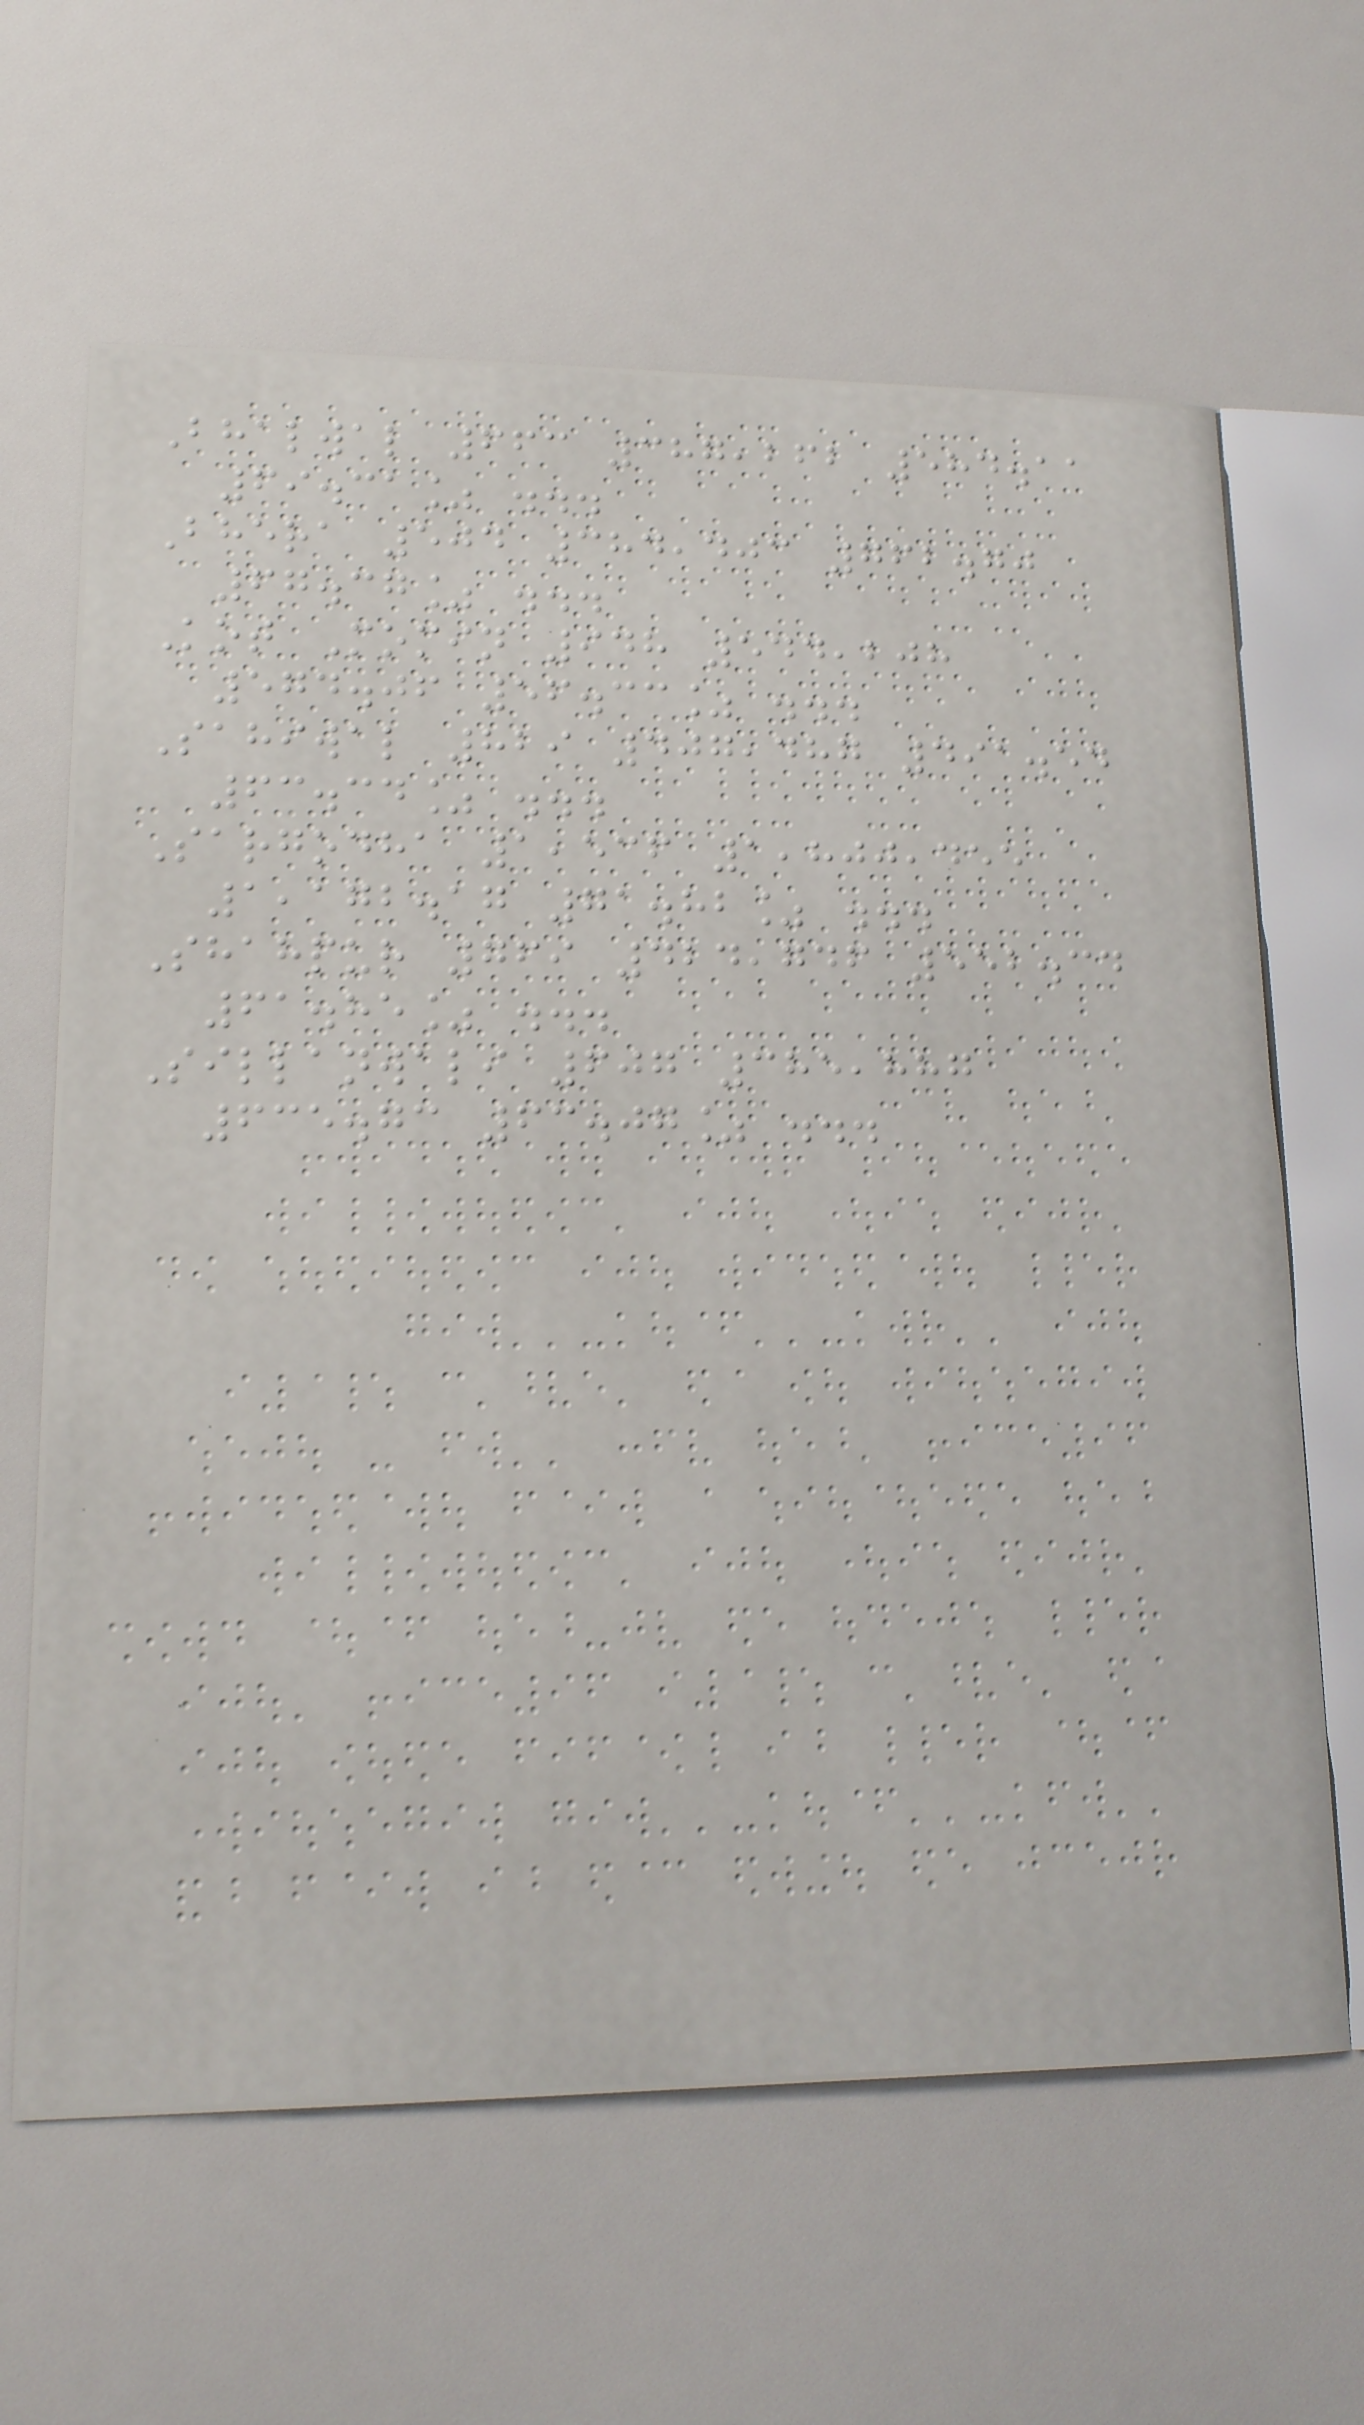Bhalwal 663 387,262 584.11
69.31% ...
Bhera 504 384,403 762.70
67.37% ...
Kot Momin 948 544,208
574.06 56.33% ...
Sahiwal 829 407,487 491.54
63.34% ...
Sargodha 1,536 1,800,455
1,172.17 71.82% ...
Shahpur 769 424,746 552.34
61.85% ...
Sillanwali 607 385,887
635.73 63.07% ...
